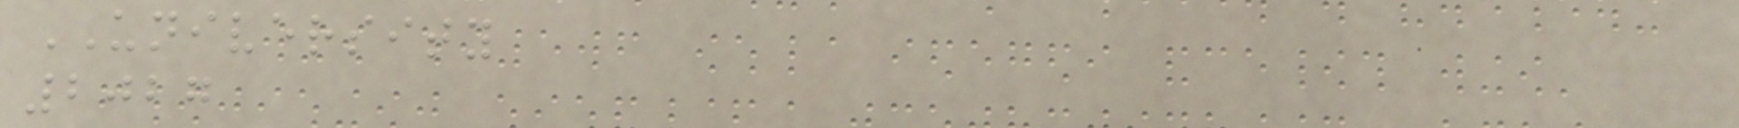UNIVERSITY
2027
